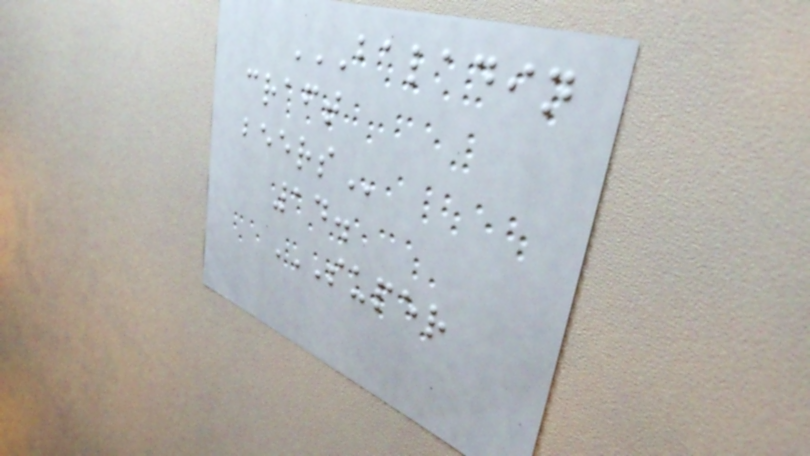BALADIN
CRAFT
BEERS
14.
SUPER
